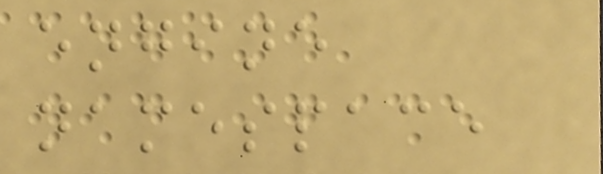engine
namespace
